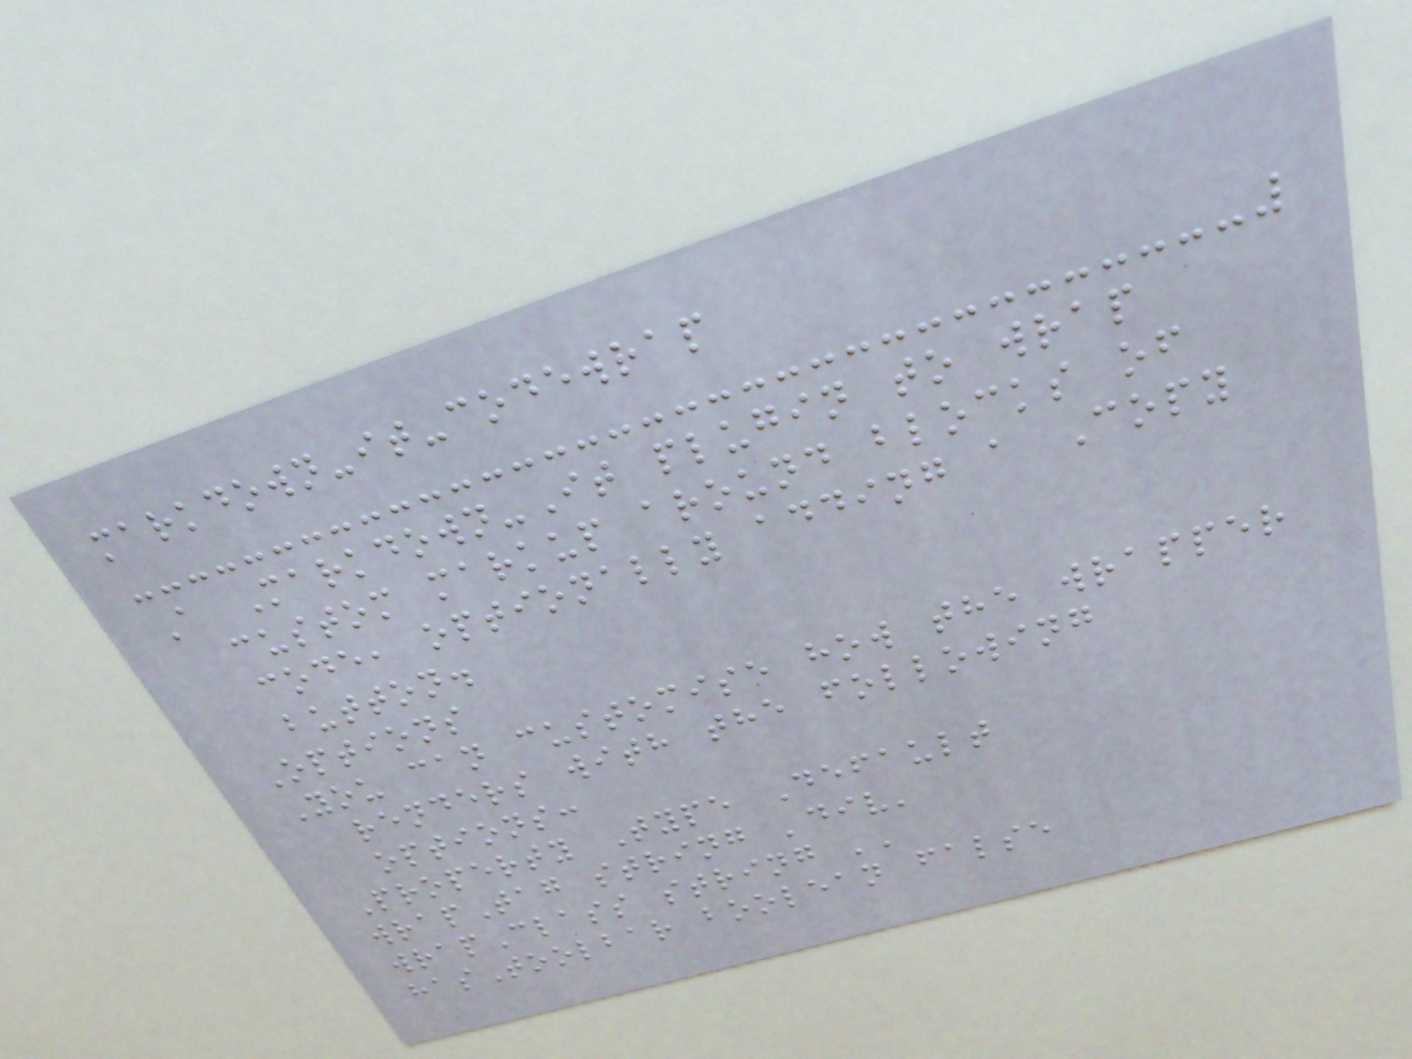markdown-it-codewrap
A Markdown-It plugin to wrap
custom markup around blocks of
code, optionally adding a Copy
button.
Options
You can customise how the wrapper
renders with the following
options:
Property Type Default
wrapTag string 'div'
wrapClass string ''
hasToolbar boolean false
